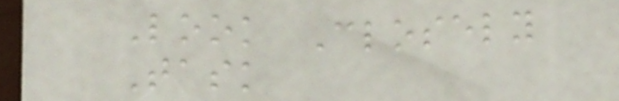Look Closely
Task
